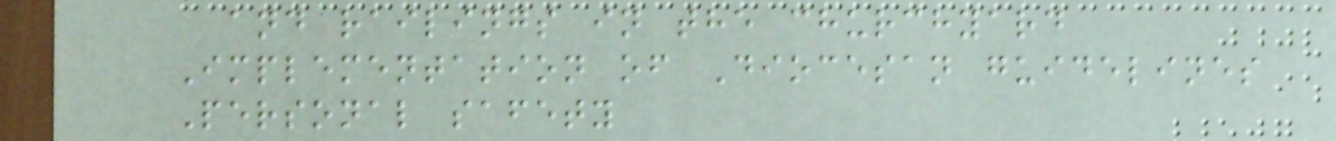and railings in the churchyard
Implementation of Diocesan guidelines
Personal safety
